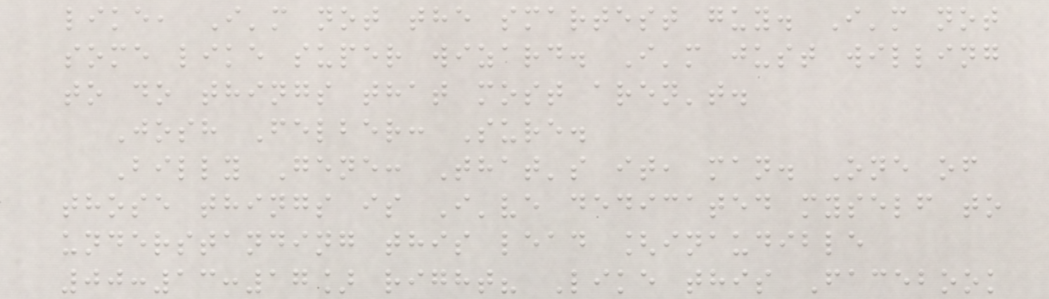like, I'm not the smartest guy. I'm not
some like super wizard. I'm just willing
to do things that most aren't.
Josh Felber: Sure.
Billy Gene: That's it, man. One of
those things is I've dedicated myself to
understanding this lead [inaudible
00:13:17] right? Like this Facebook
